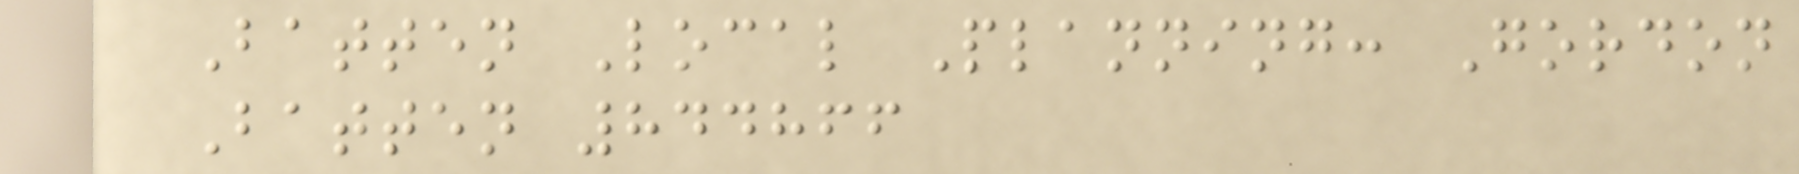Batten Local Planning: Gordon
Batten 844866
